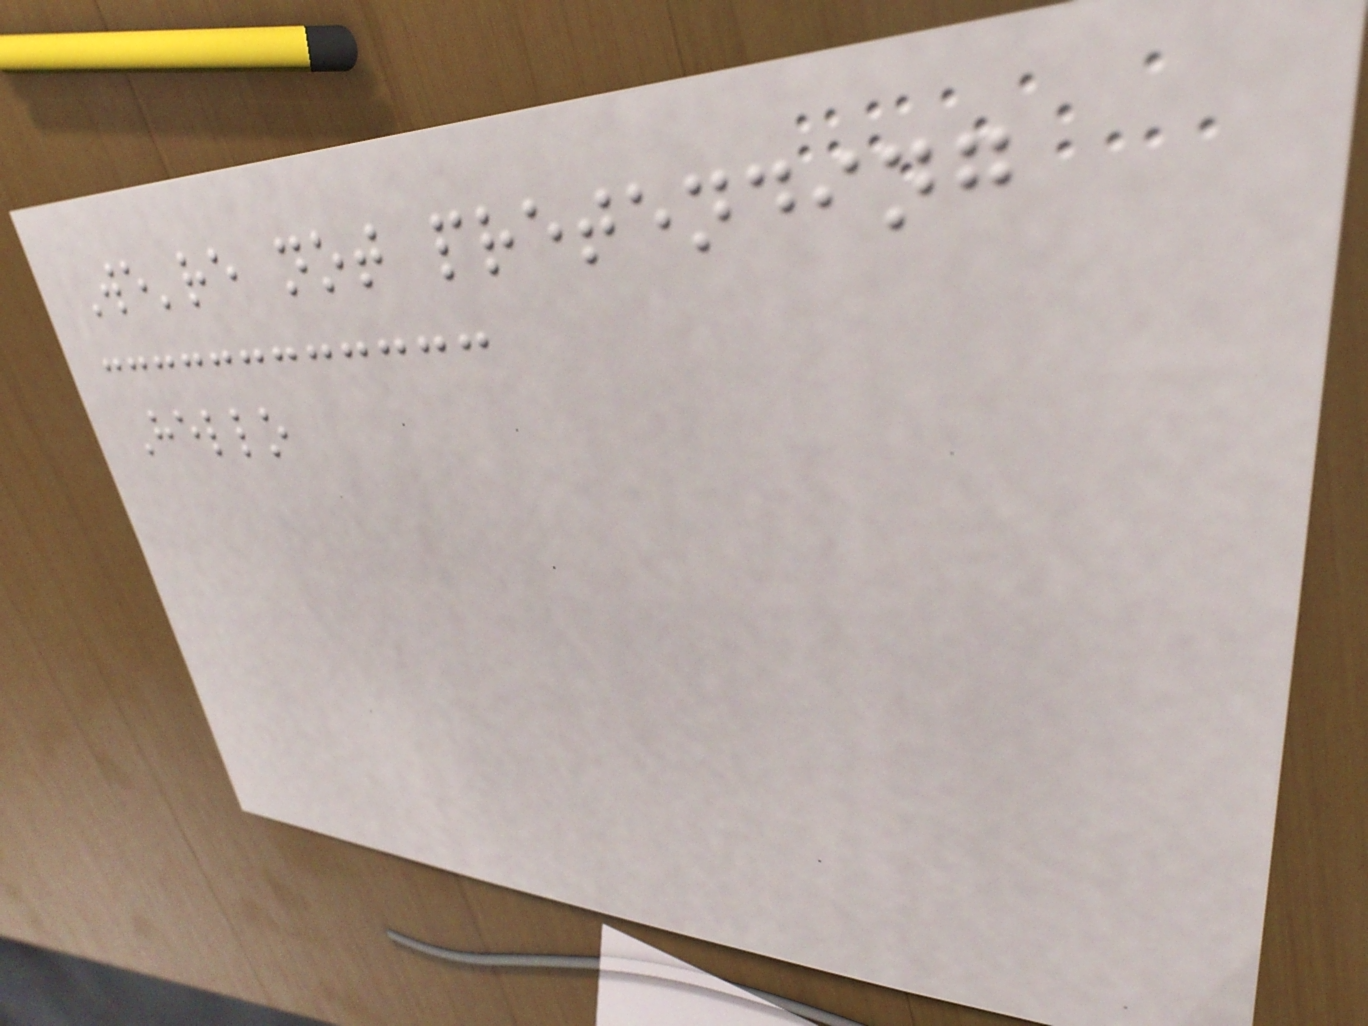We're not pretending
Hello
